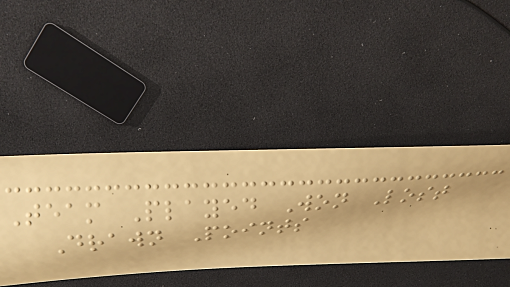Team Played Won Lost
Drawn Points
